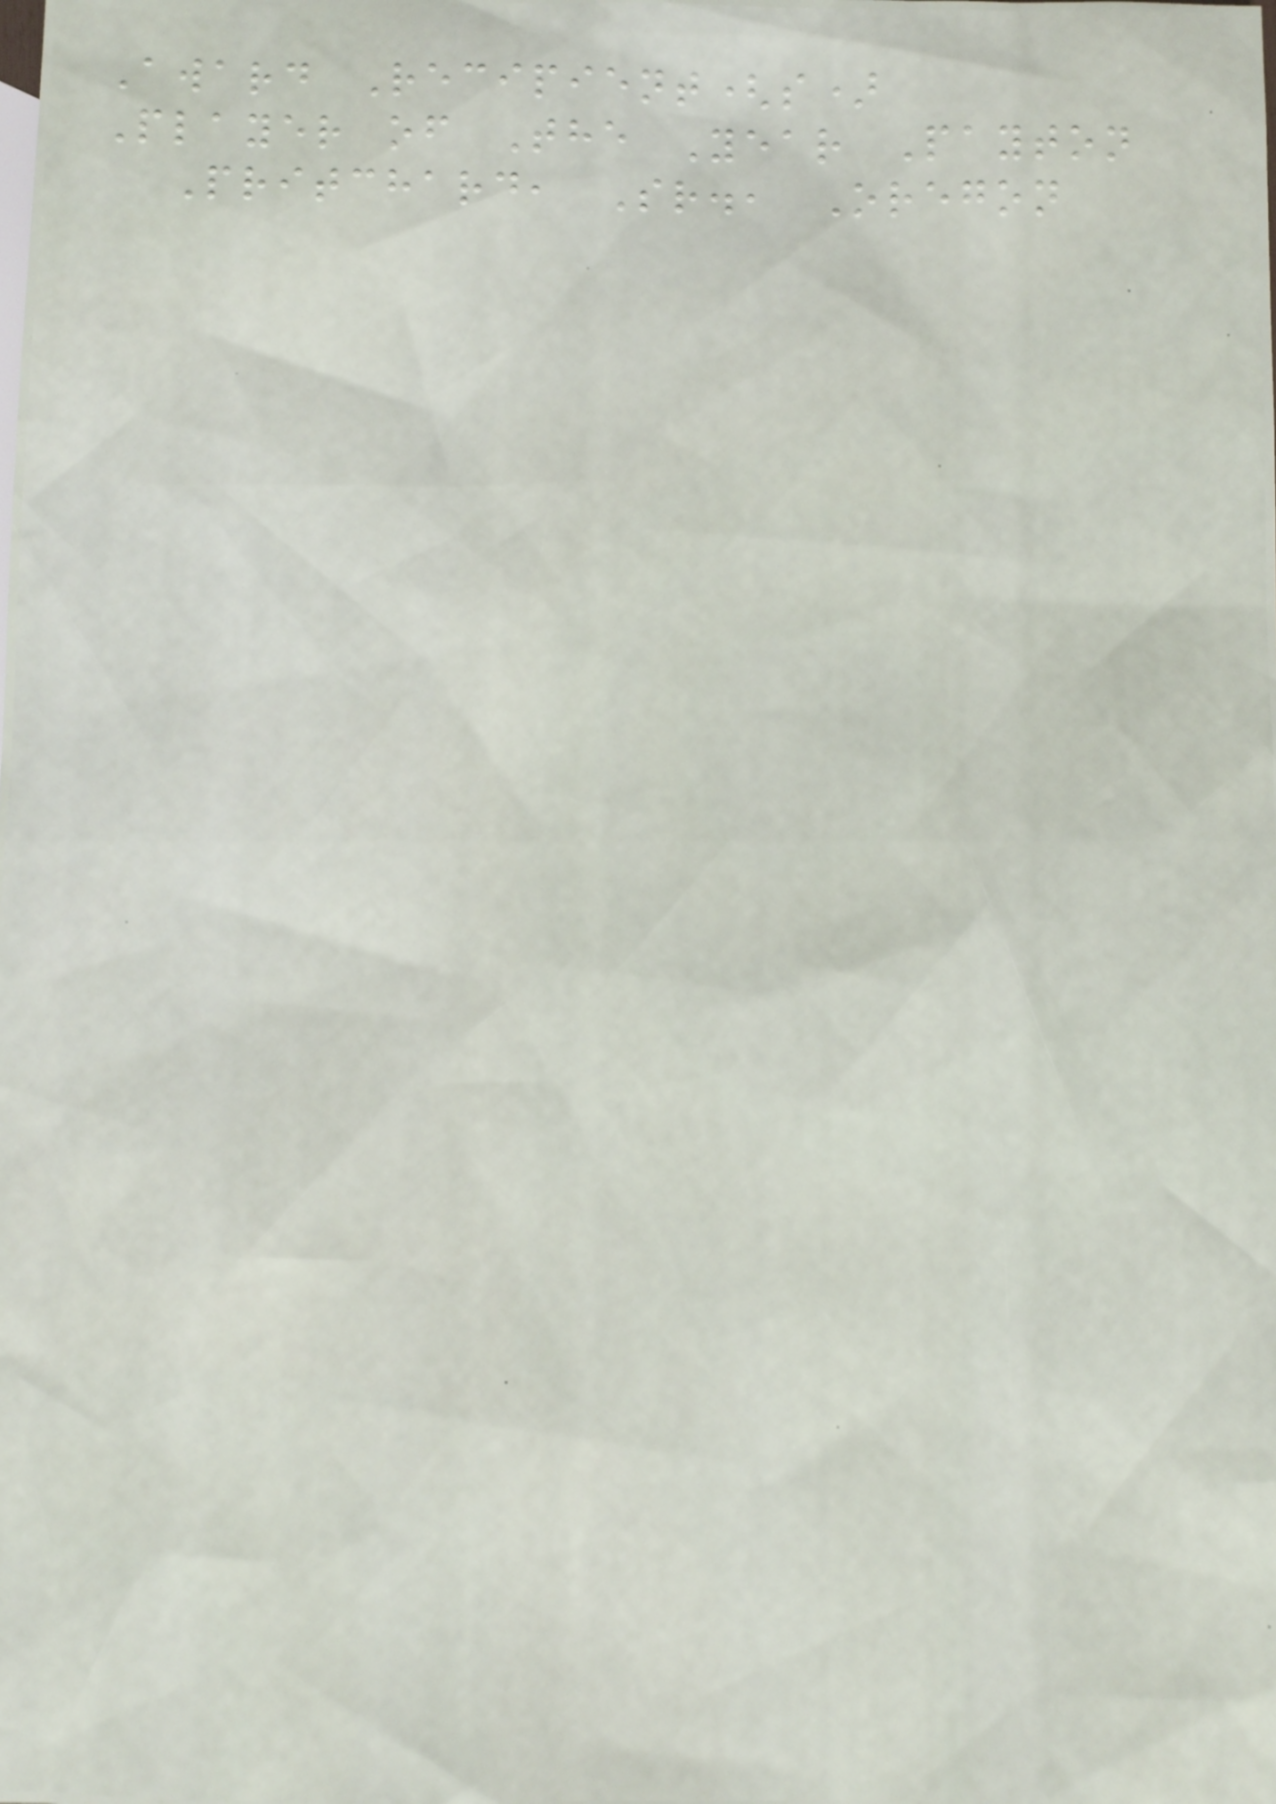Award Recipient(s)
Player of The Year Payton
Pritchard, Sr., Oregon
